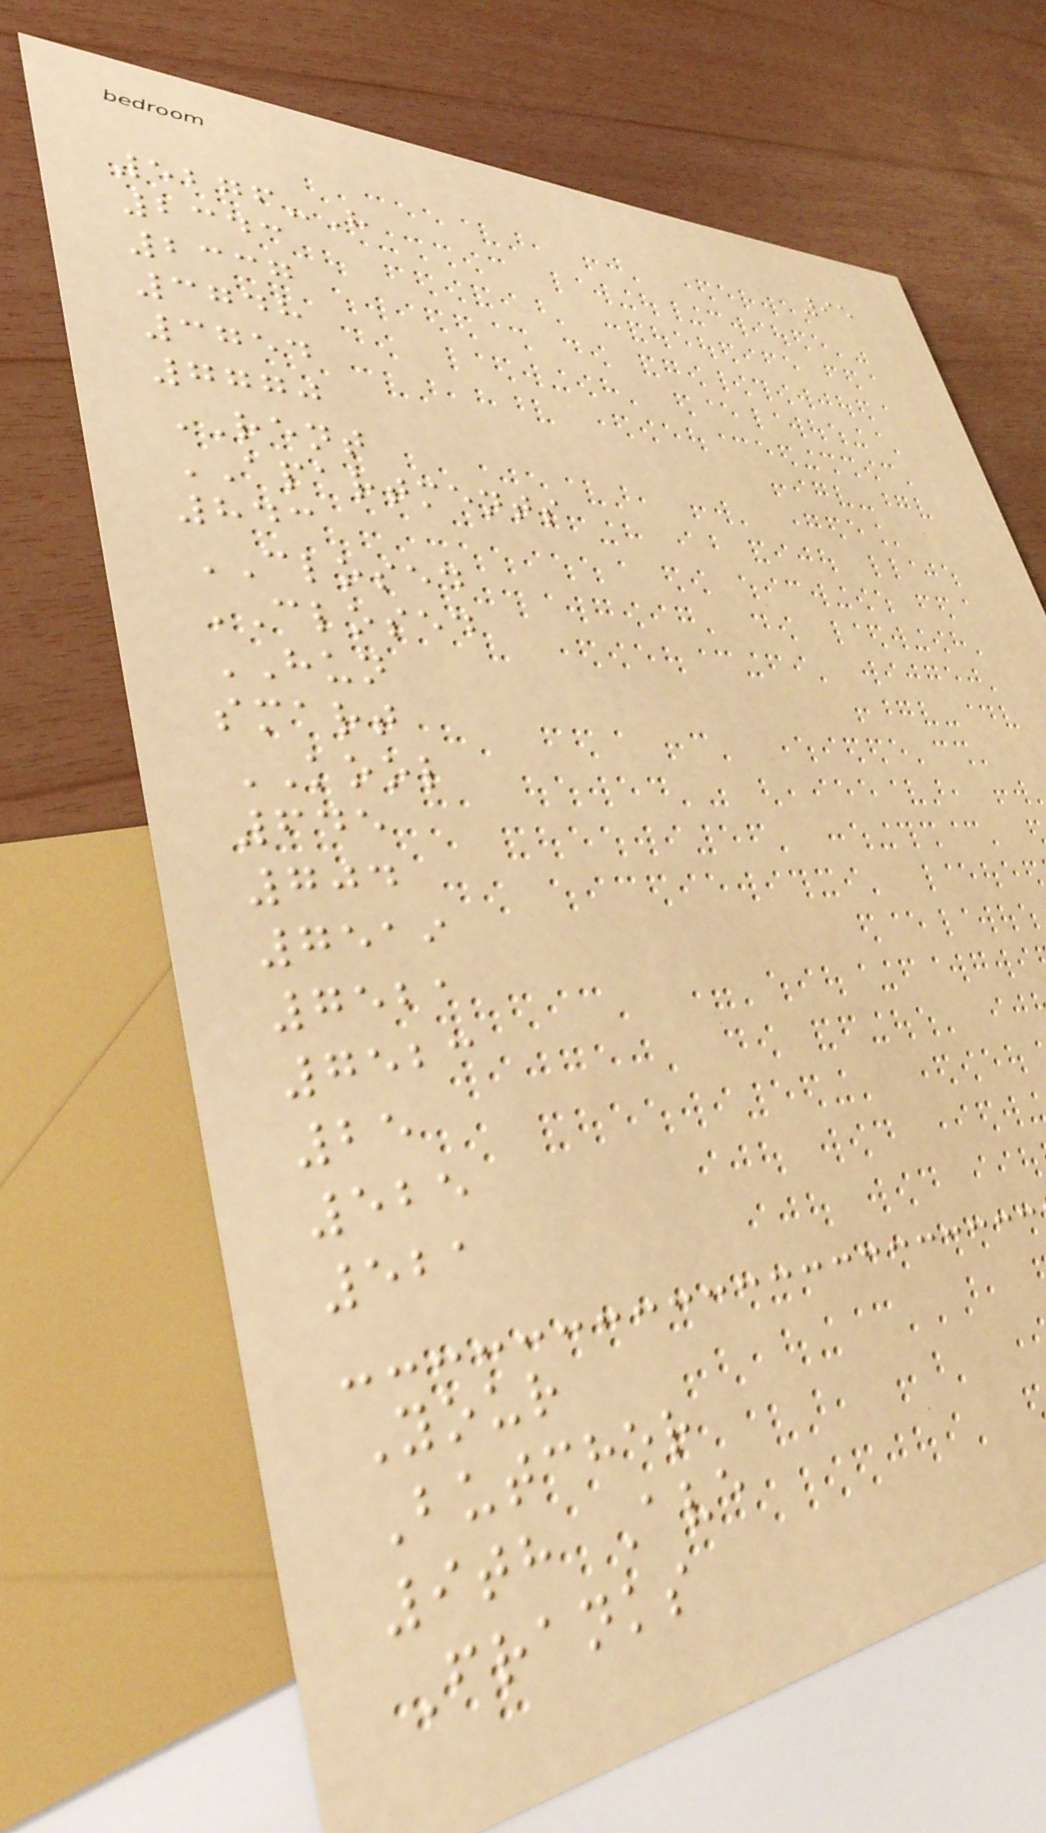95
5276-H
2343
2337
3748
3754
7770
RENT
APARTMENTS
843
CLOSED
CLOSED
HUN
smart
KOOL
645
704
7519
7521
7523
25
525
521
Your
Butcher
9th Ave
Franks
